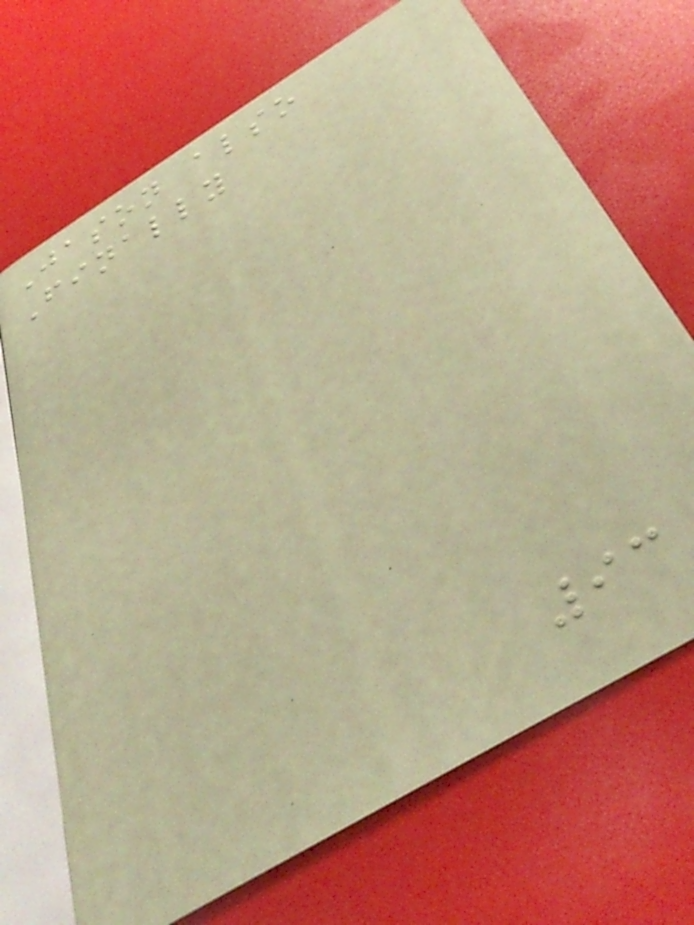Jason also
Finally
93
